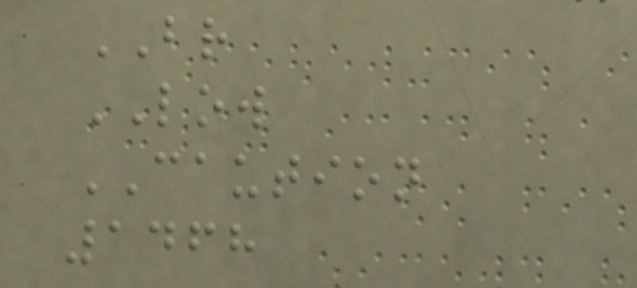BR
LOW
CAUTION
1468
